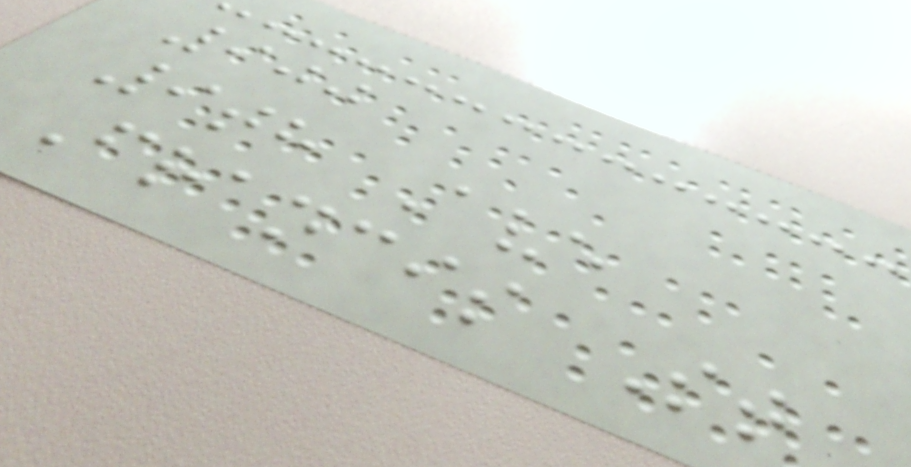900
9th Ave
Francis St
